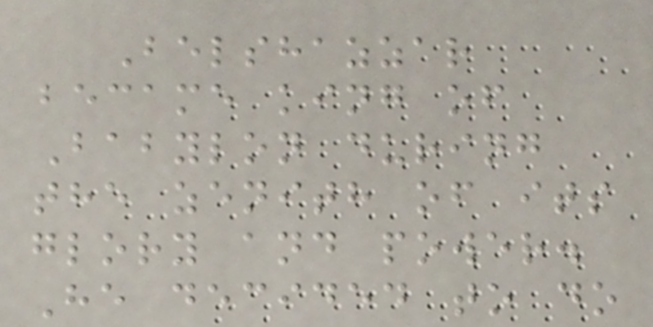Belshazzar
became king of
Babylon during
the zenith of its
glory and power.
He decided to do
